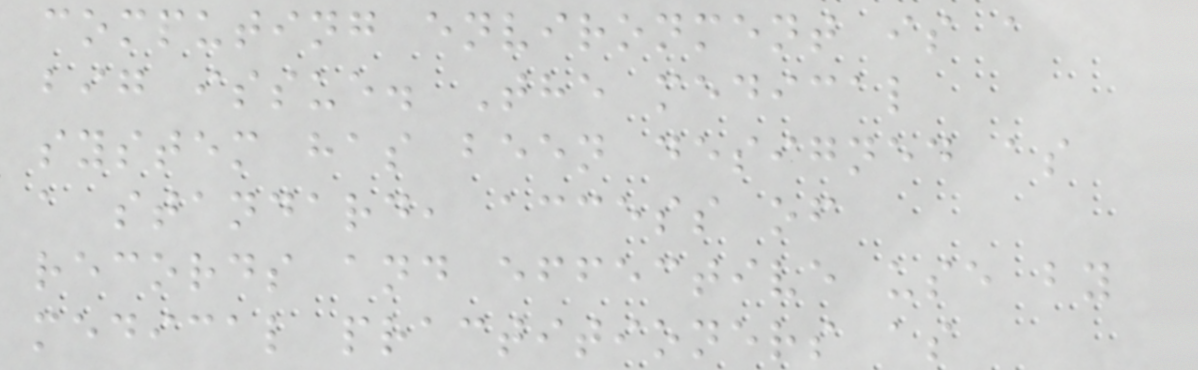computing environment is a
big issue. The medical
system has been designed as
a standard, access of
records and effective use by
medical practitioners as
